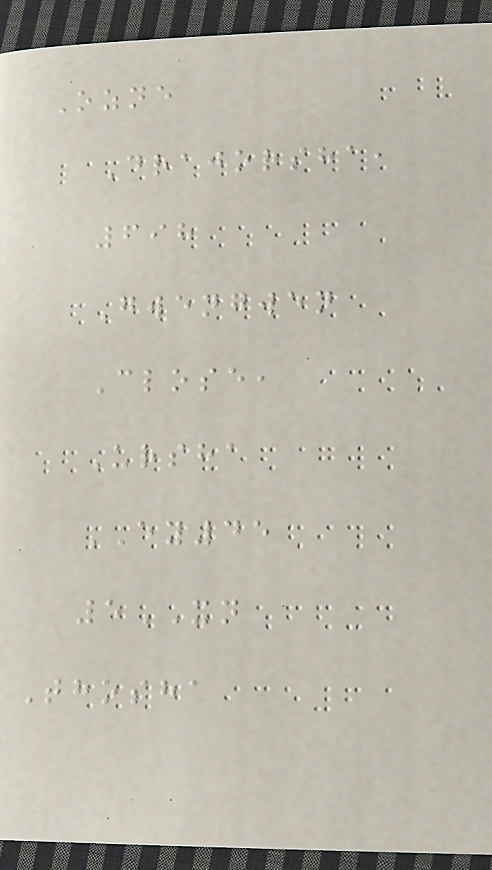Ozne
Drajorsha,
698
Gwengwen
Close,
Ursha
EY45
5XN
Thosha
